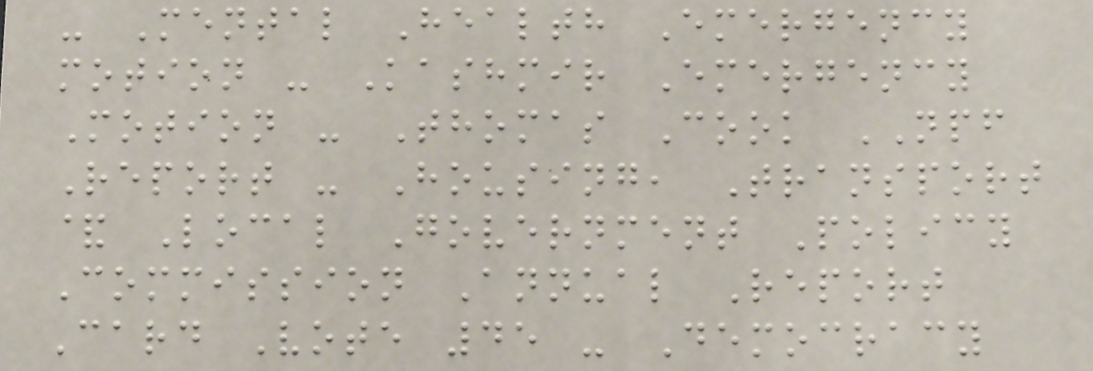- Mental Health Emergency
motion - Kashmir Emergency
Motion - Thomas Cook NPF
Report - Housing, Transport
& Local Government Policy
Commission Annual Report
Card Vote 45 - Democracy
